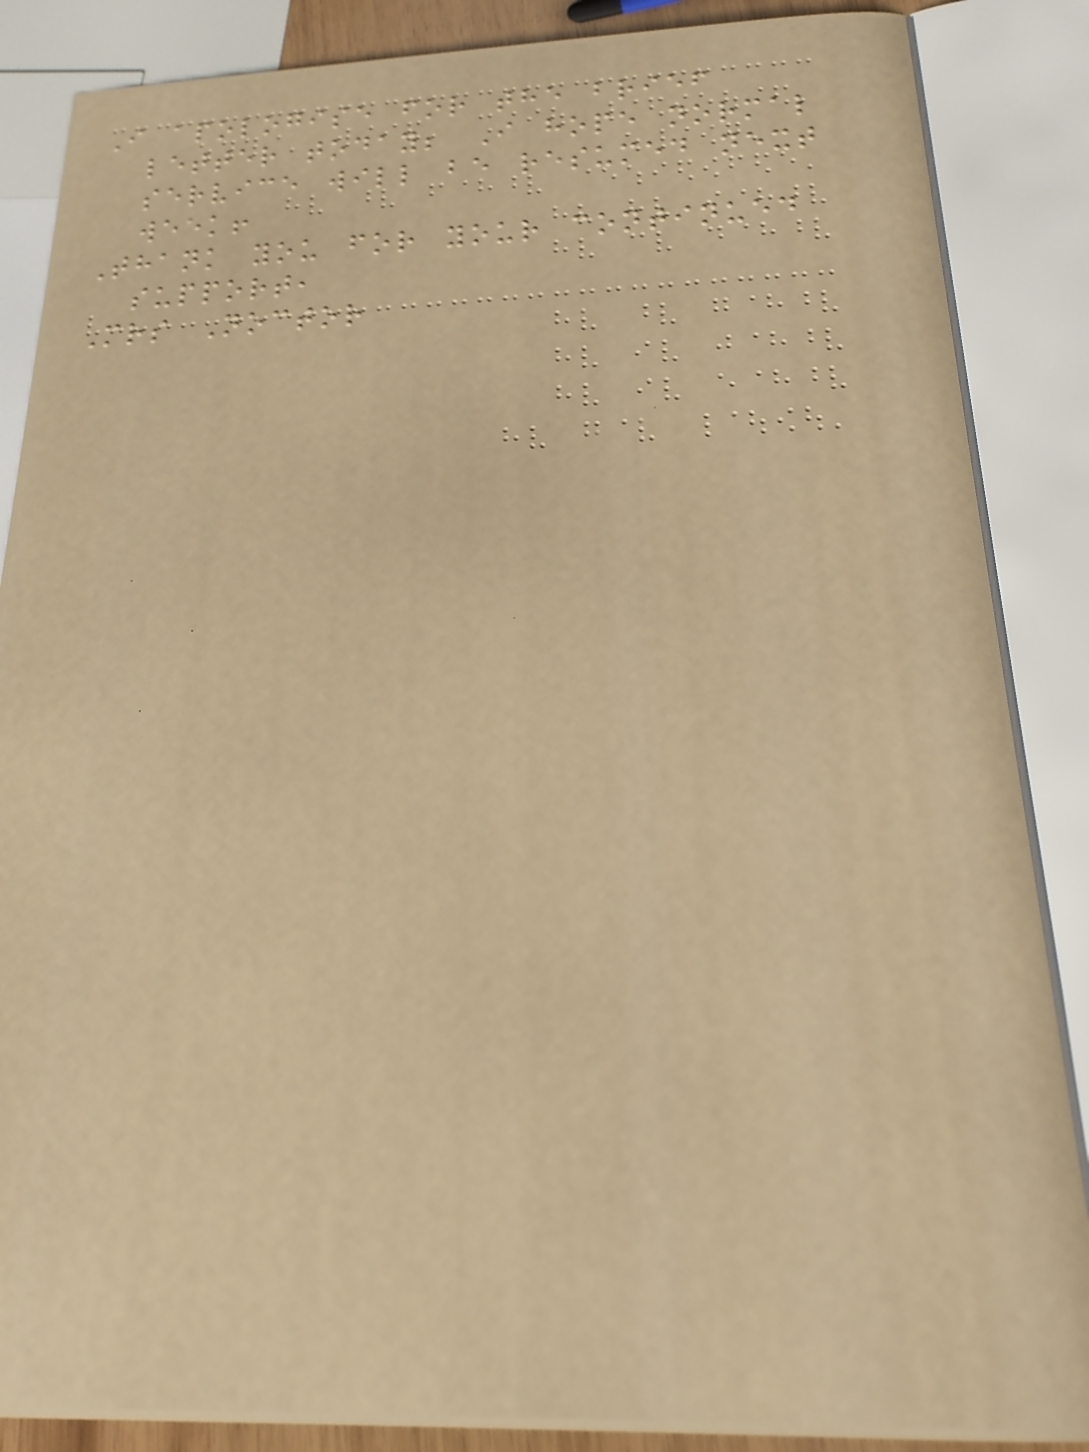I apologise for the brief
letter today; I hope normal
service will be resumed next
week!
Thank you for your continued
support,
Mrs Noctor
